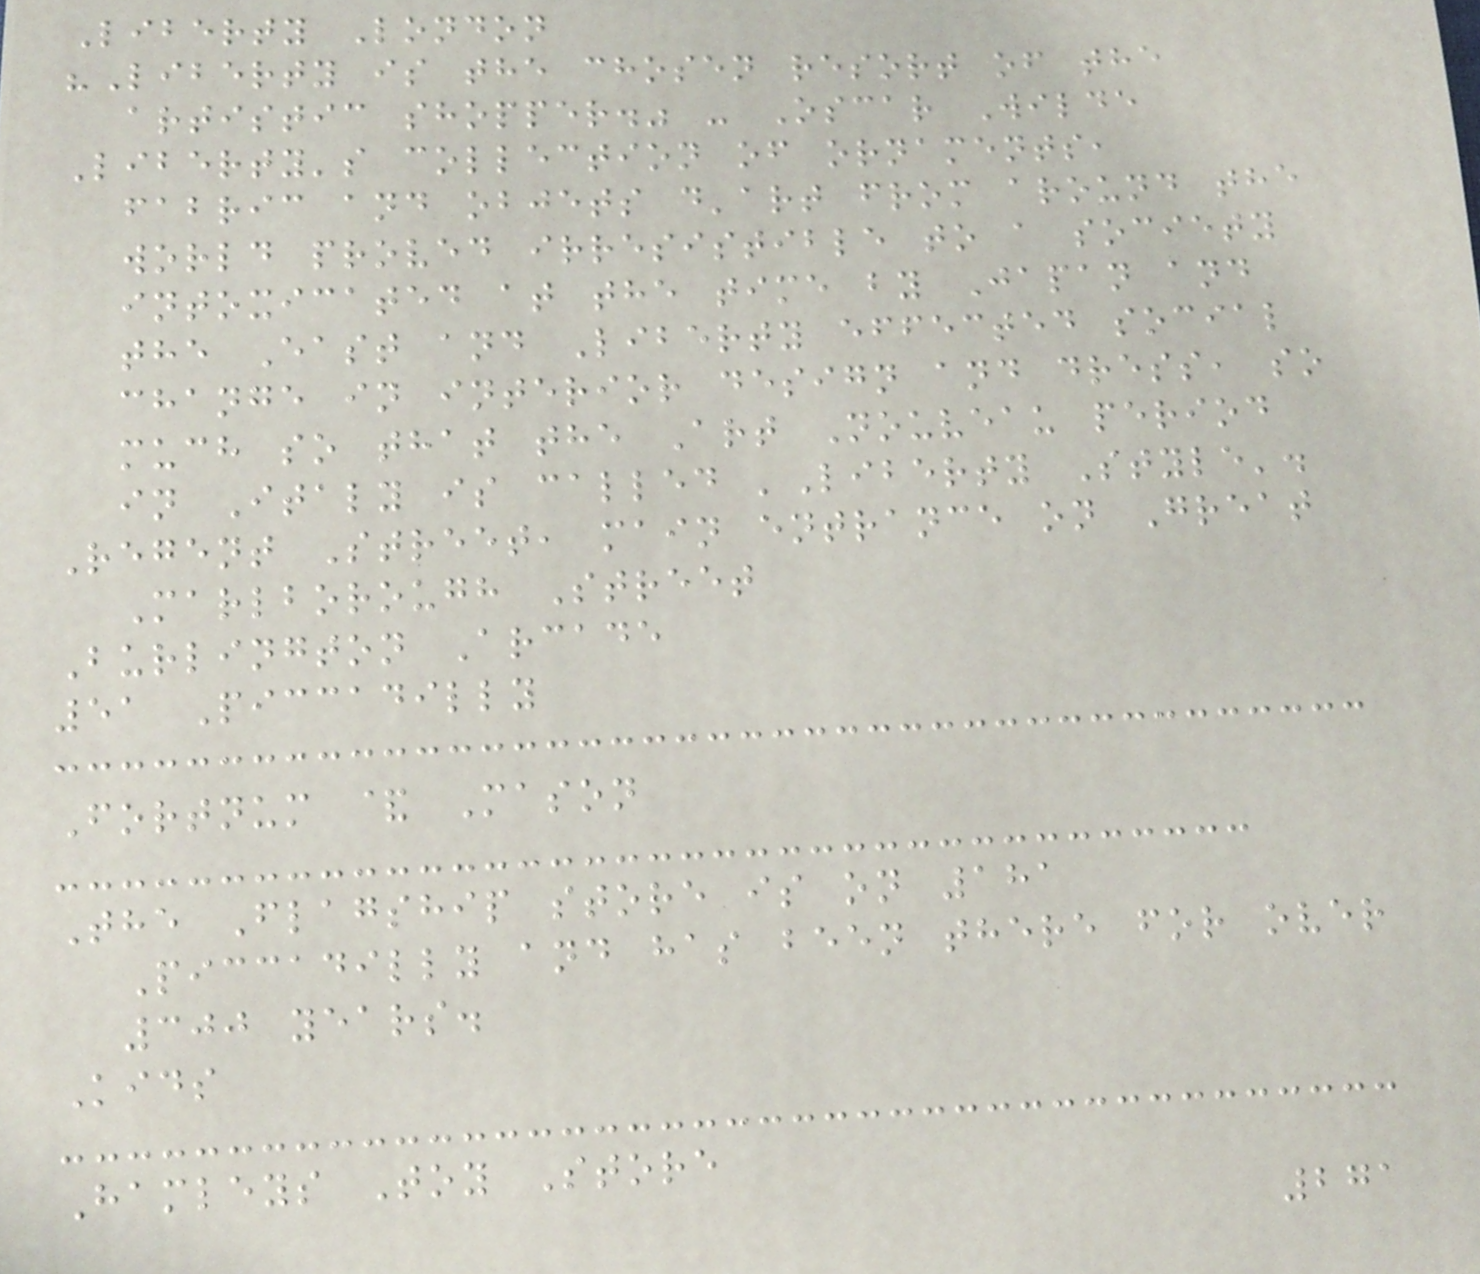Liberty London
"Liberty is the chosen resort of the
artistic shopper." - Oscar Wilde
Liberty's collection of ornaments,
fabric and objets d'art from around the
world proved irresistible to a society
intoxicated at the time by Japan and
the East and Liberty effected social
change in interior design and dress, so
much so that the Art Nouveau period
in Italy is called 'Liberty Style'.
Regent Street, main entrance on Great
Marlborough Street
Burlington Arcade
51 Piccadilly
Fortnum & Mason
The Flagship store is on 181
Piccadilly and has been there for over
300 years.
Kids
Hamleys Toy Store
271
